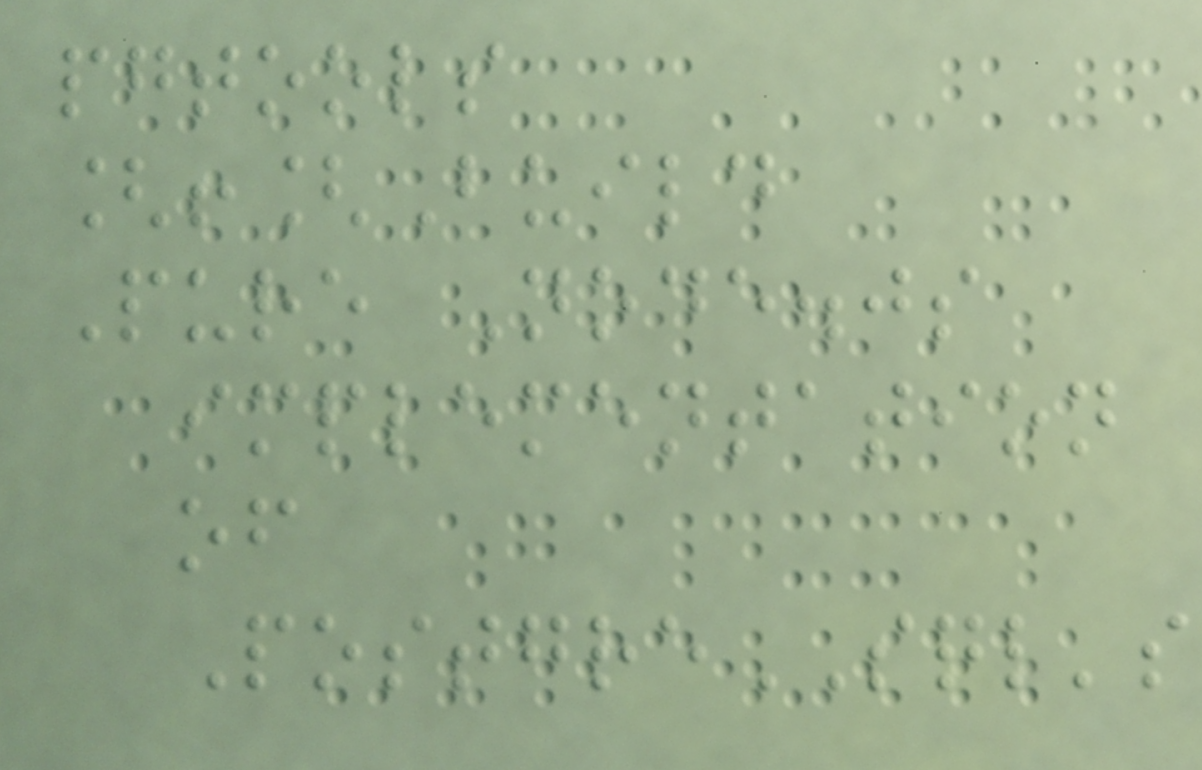pgtools
[![Build
Pure Node.js
implementation
of
PostgreSQL's
